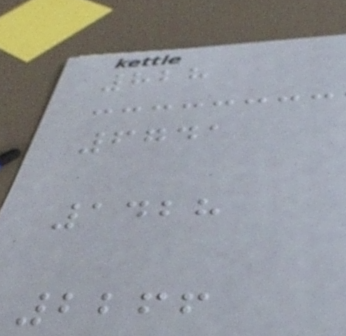828
6741
1428
2266
